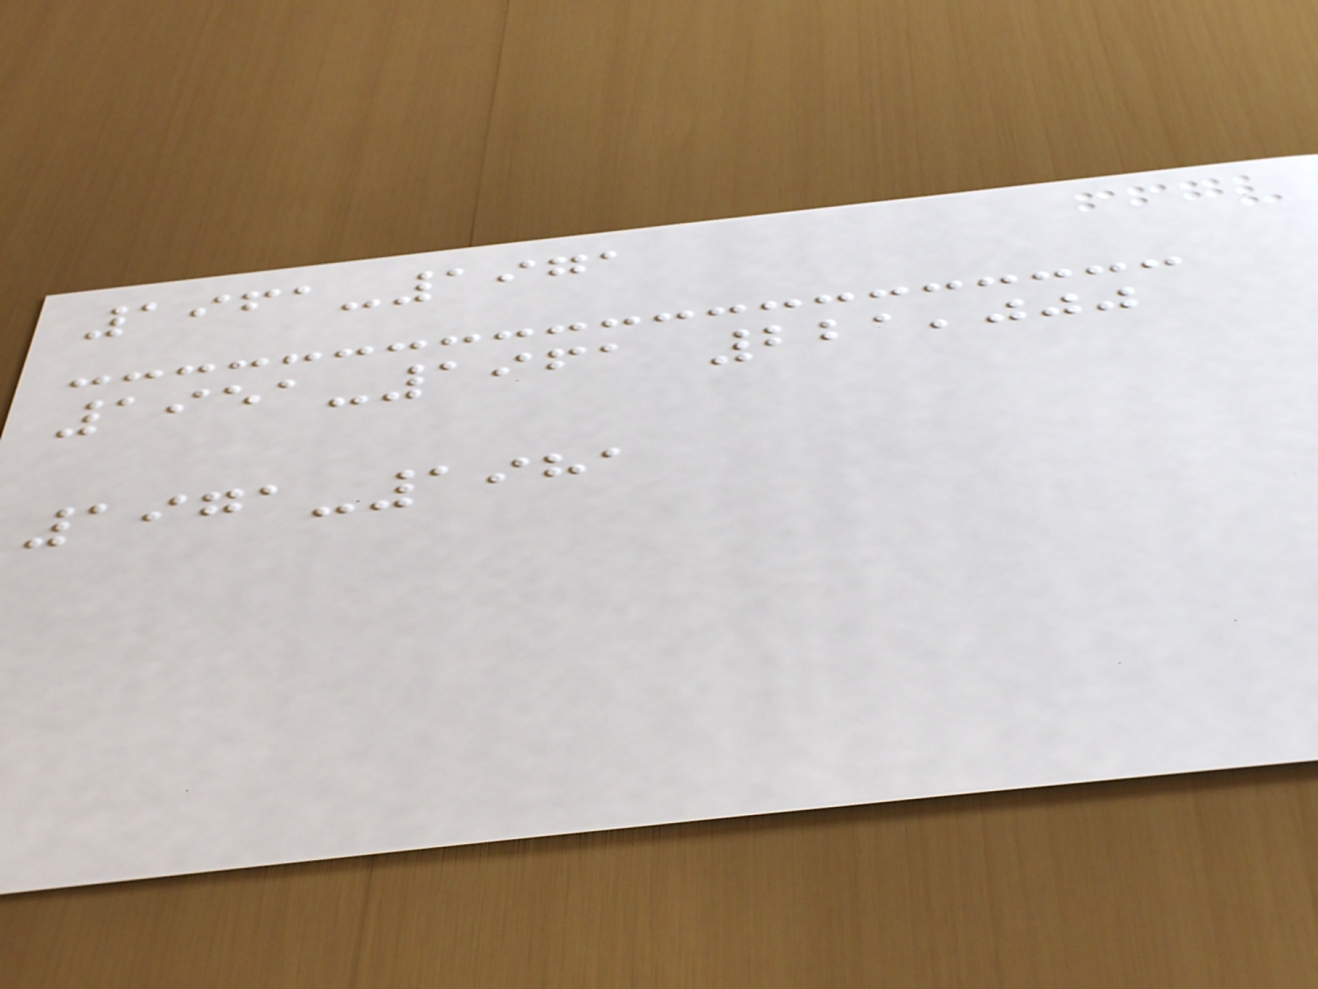1961-1971
1951-1961 221,000
1971-1981
